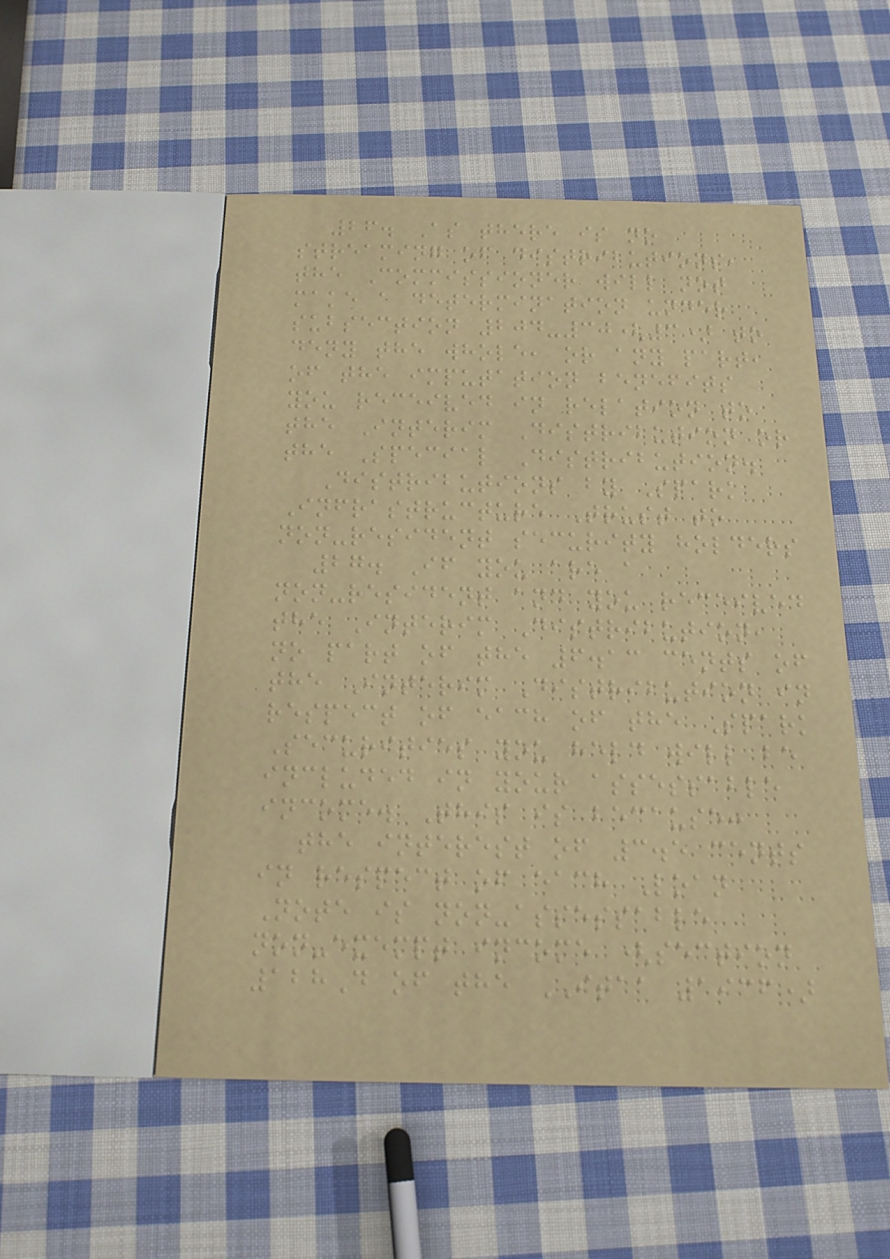26. As there is no
streaming of distributions,
the Commissioner will not
make a determination under
subsection 204-30(3) to
deny the whole, or any part,
of the imputation benefits
you received in relation to
the Interim Distribution or
the Special Distribution.
Distributions by Spark
Infrastructure Trust to
non-resident security holders
27. If you are a
non-resident and you received
the Interim Distribution,
no part of the 6.13 cents of
the Interim Distribution in
respect of each of the Spark
Securities you held will be
included in your assessable
income. This is because:
the interest of 3.5 cents
in respect of each Loan
Note is non-assessable
non-exempt income (section
128D of the ITAA 1936)
